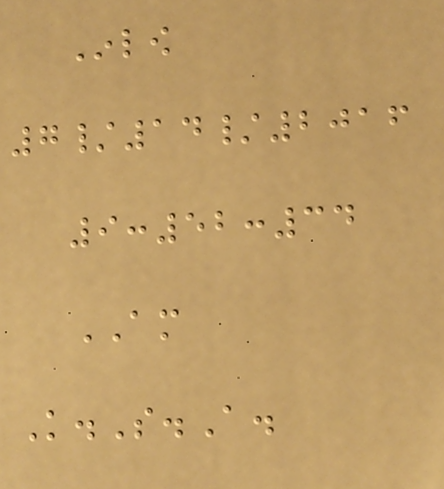Inlow
7/14/2016
9:52:34
AM
K.S.A.
